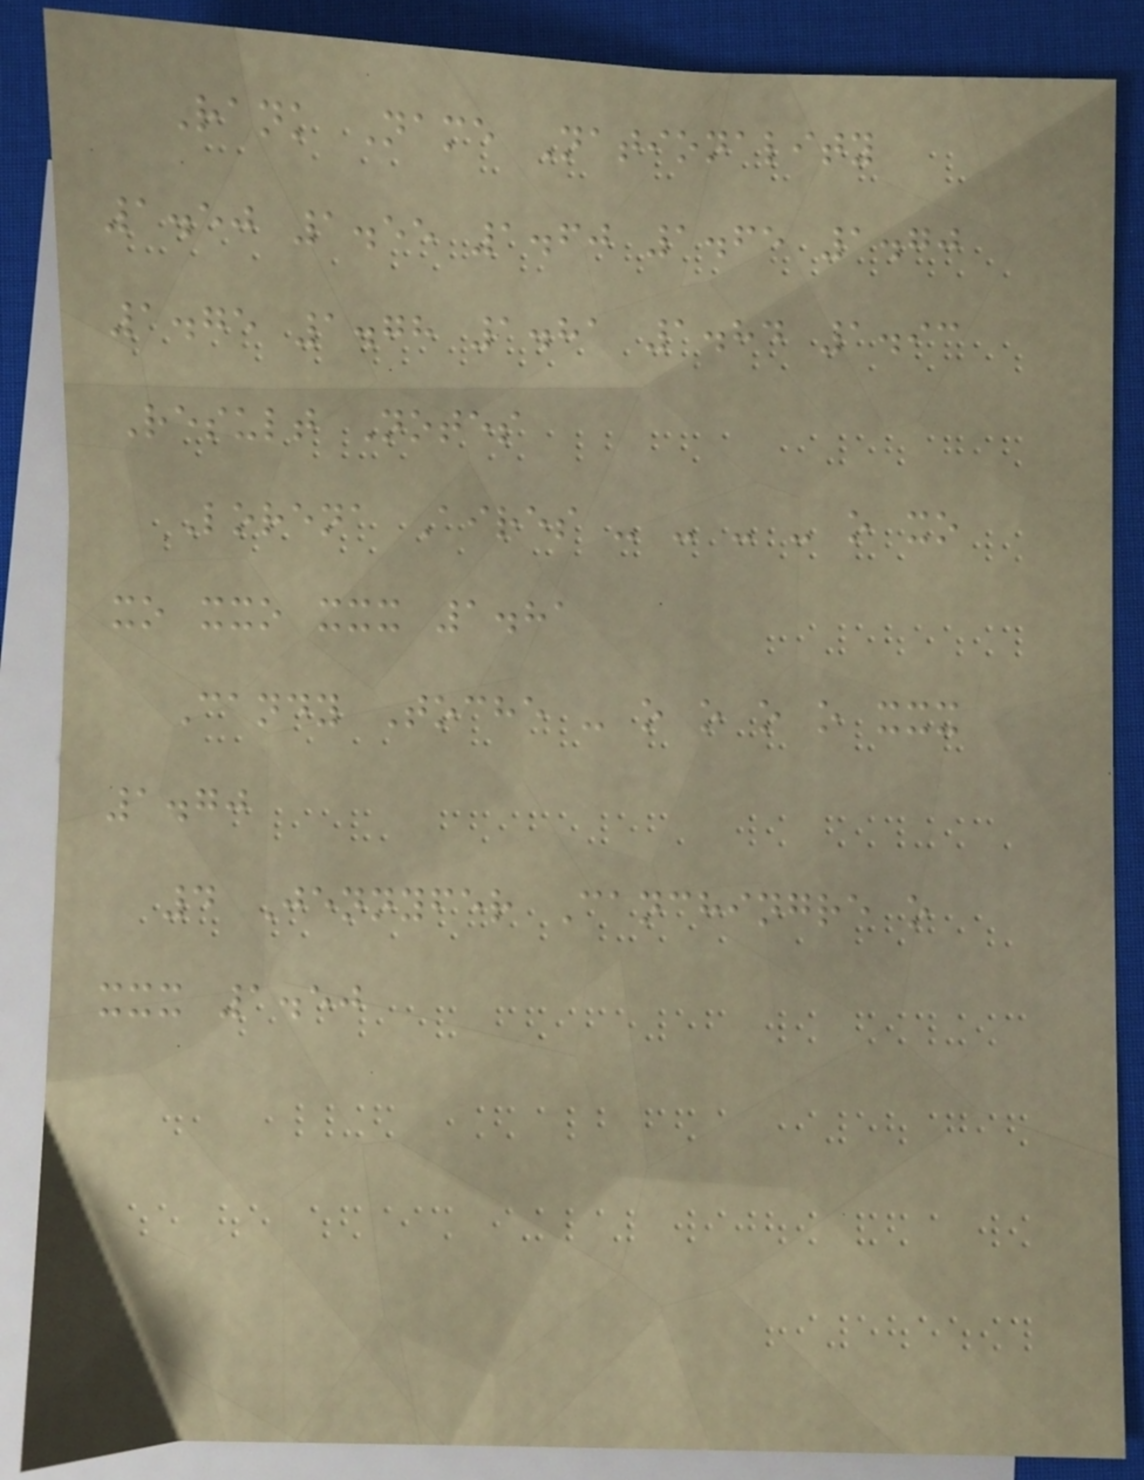Rank Name Nationality
1.50 1.55 1.60 1.65 1.70
1.75 1.78 1.81 1.84 1.93
Result Notes
Lorena Aires - - - - o xo
xo xxo xxx 1.81
Candy Toche - o o o o xxx
1.70
4 Jennyfer Canchingre o
xxx 1.50
